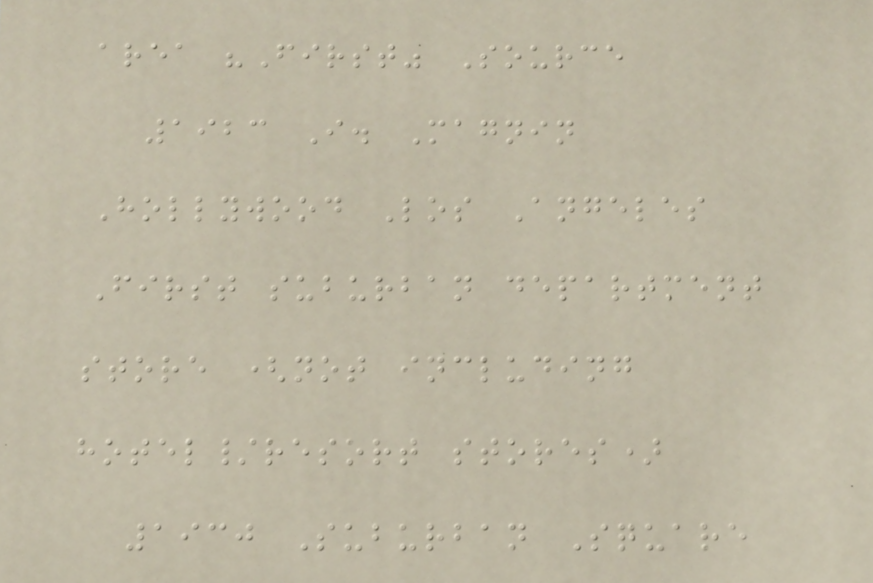area "First" Source
1923 I. Magnin
Hollywood Los Angeles
First suburban department
store (not including
hotel/resort stores)
1930 Suburban Square
